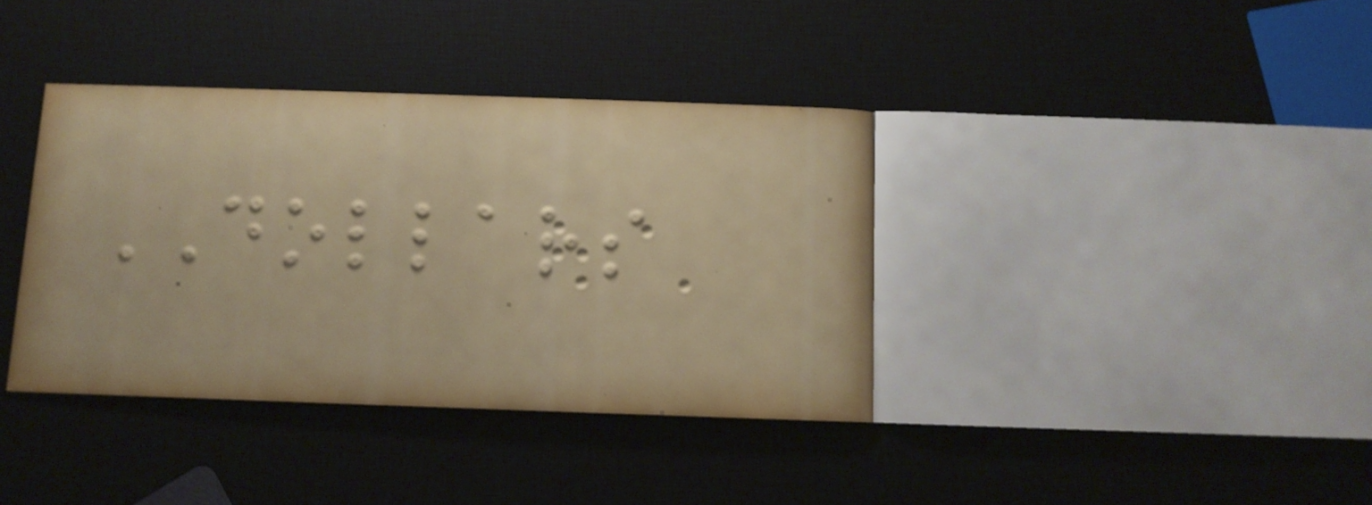DOLLARS
